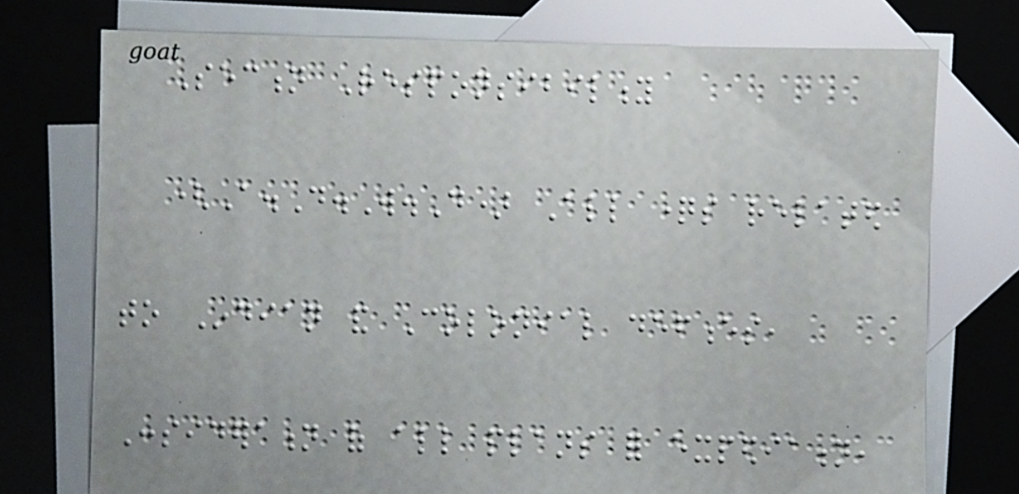Section Responsibility
(A.D.W.D) All questions related
to Indian and Colonial defences,
Consideration of all plans for expediation,
